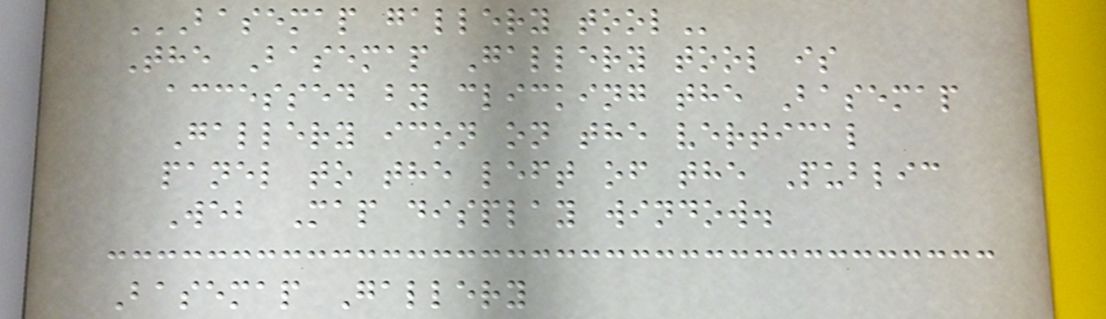BASEMAP GALLERY TOOL
The Basemap Gallery tool is
accessed by clicking the Basemap
Gallery icon on the vertical
panel to the left of the Public
Web Map display window.
Basemap Gallery
